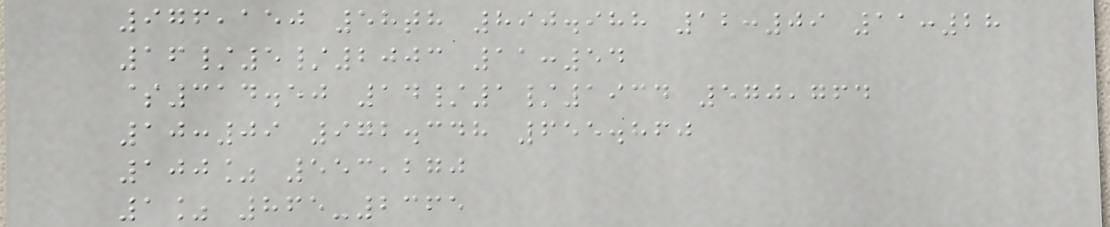976,150 58th 890.988 12:09 11:28
16/5/2003 11:54
$314.50 14/1/1934 570,764
10:09 972.348 655.860
100% 553,270
1% 865-2365
